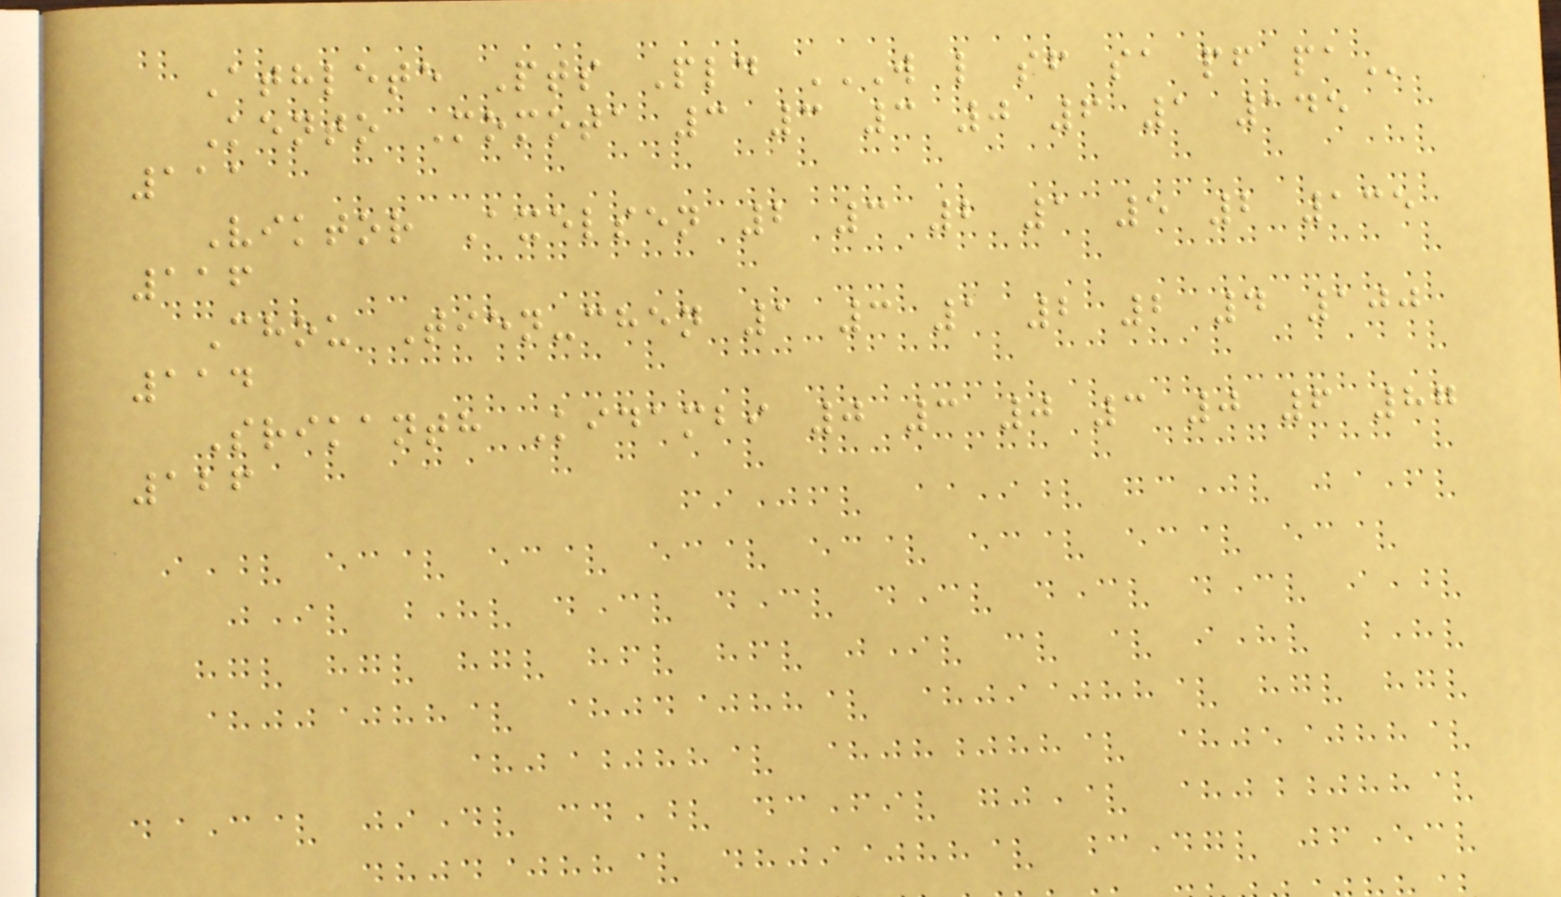Athlete Pts Pld W L SF SA PF PA
Kento Momota 3 3 3 0 6 1 145
111
Viktor Axelsen 2 3 2 1 5 2 135
116
Chou Tien-chen 1 3 1 2 2 4 100
114
Srikanth Kidambi 0 3 0 3 0 6 87
126
